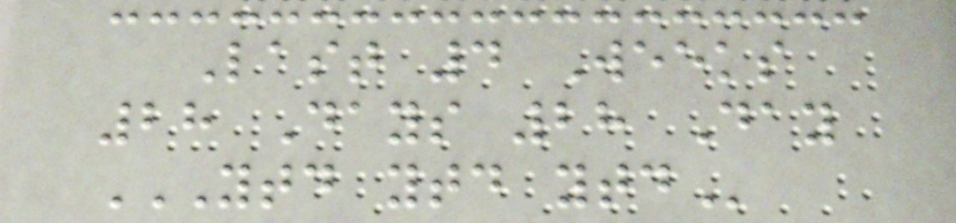Last 4 Weeks
28 Days 28 Day
YTD YTD YTD
